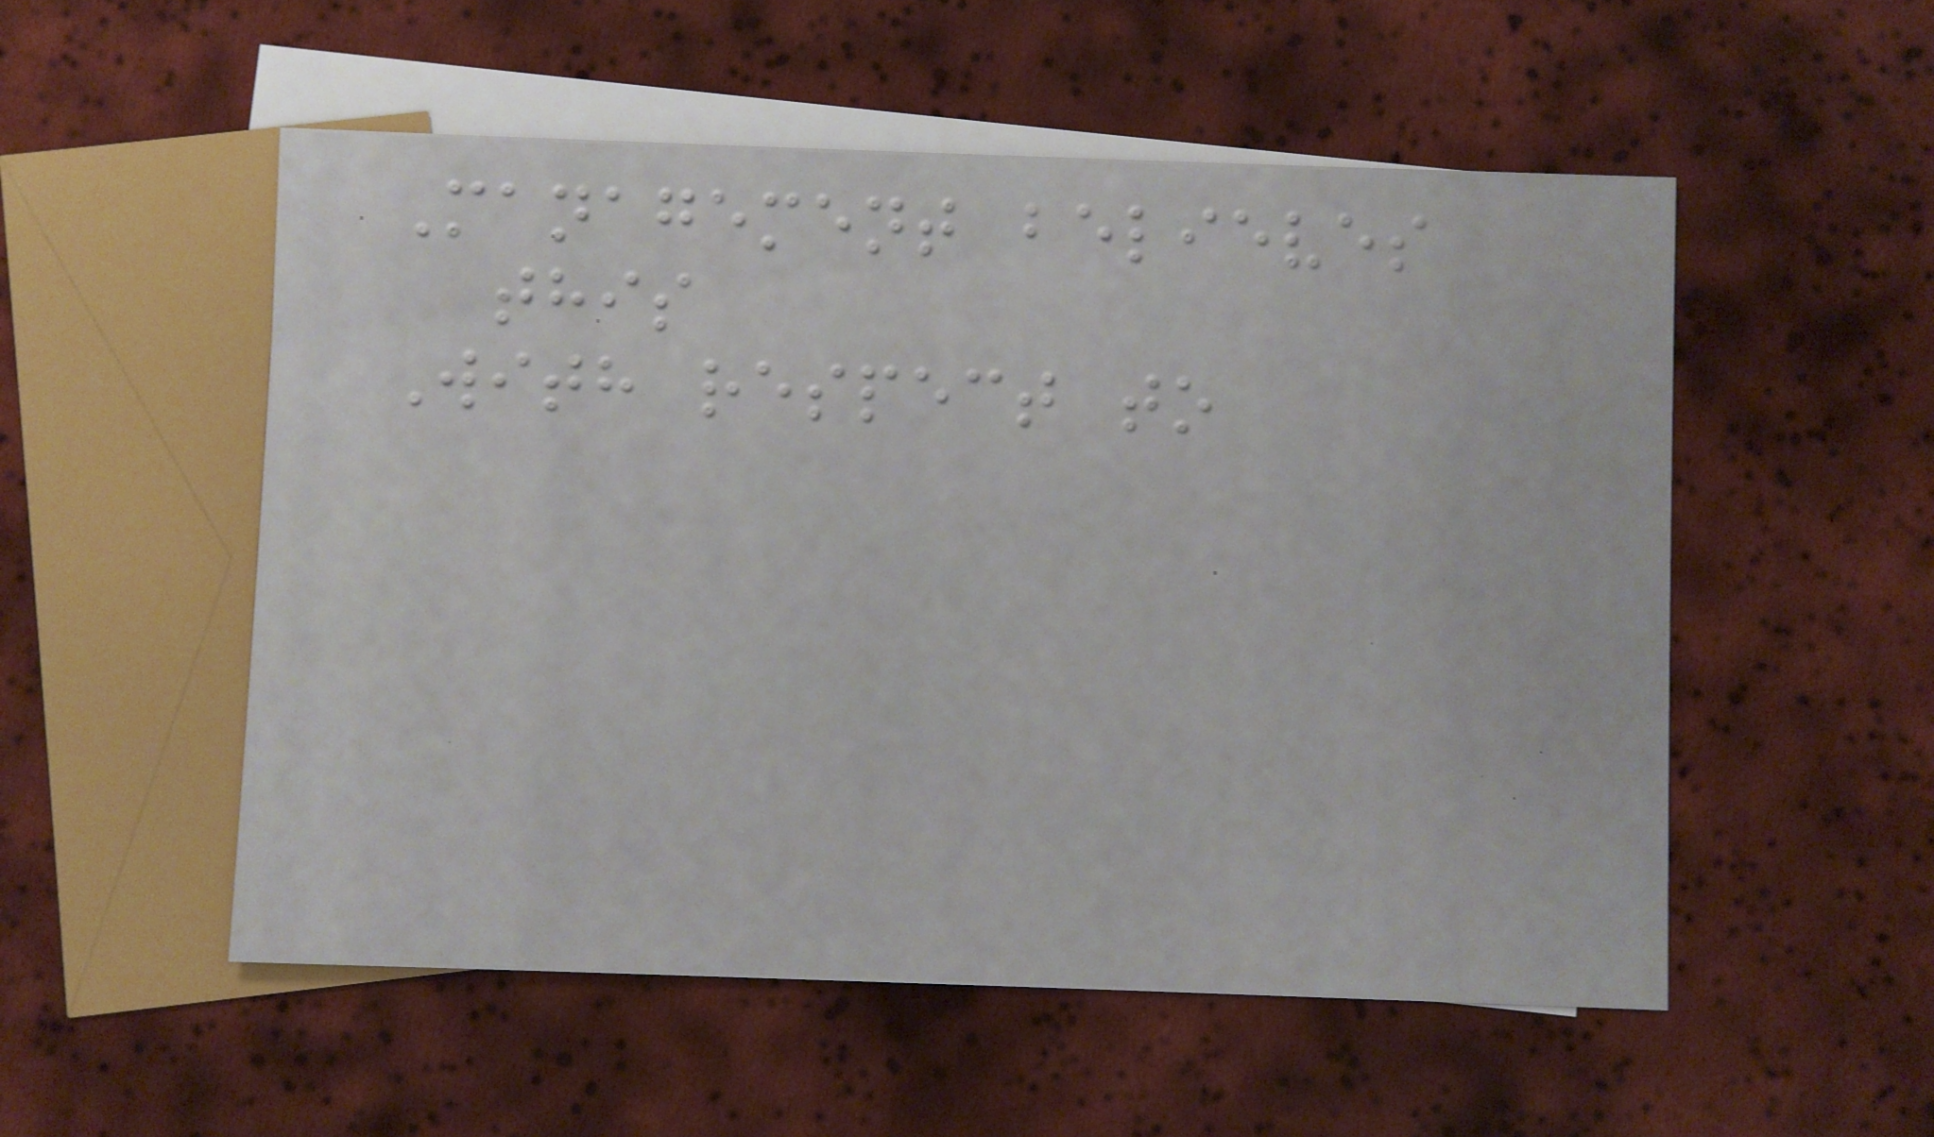Management believes
this
With respect to
